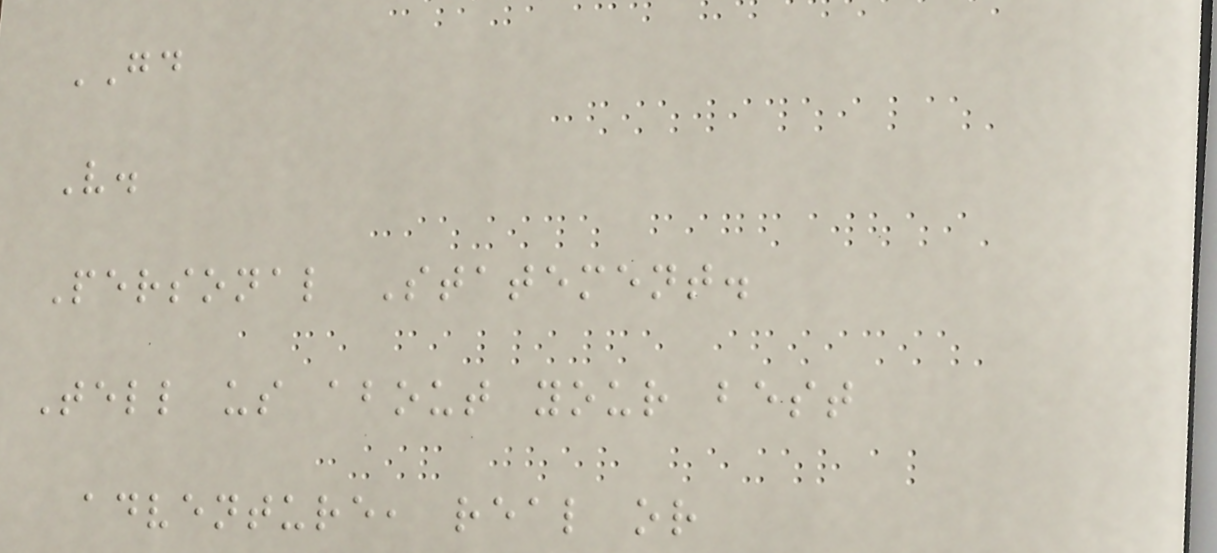GD
V.
Personal Statement.
Tell us about your best
adventure, real or
